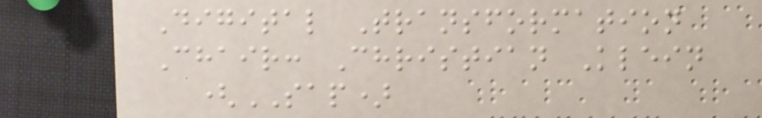Digital Transformation
Chair: Christian Klein
(SAP)
